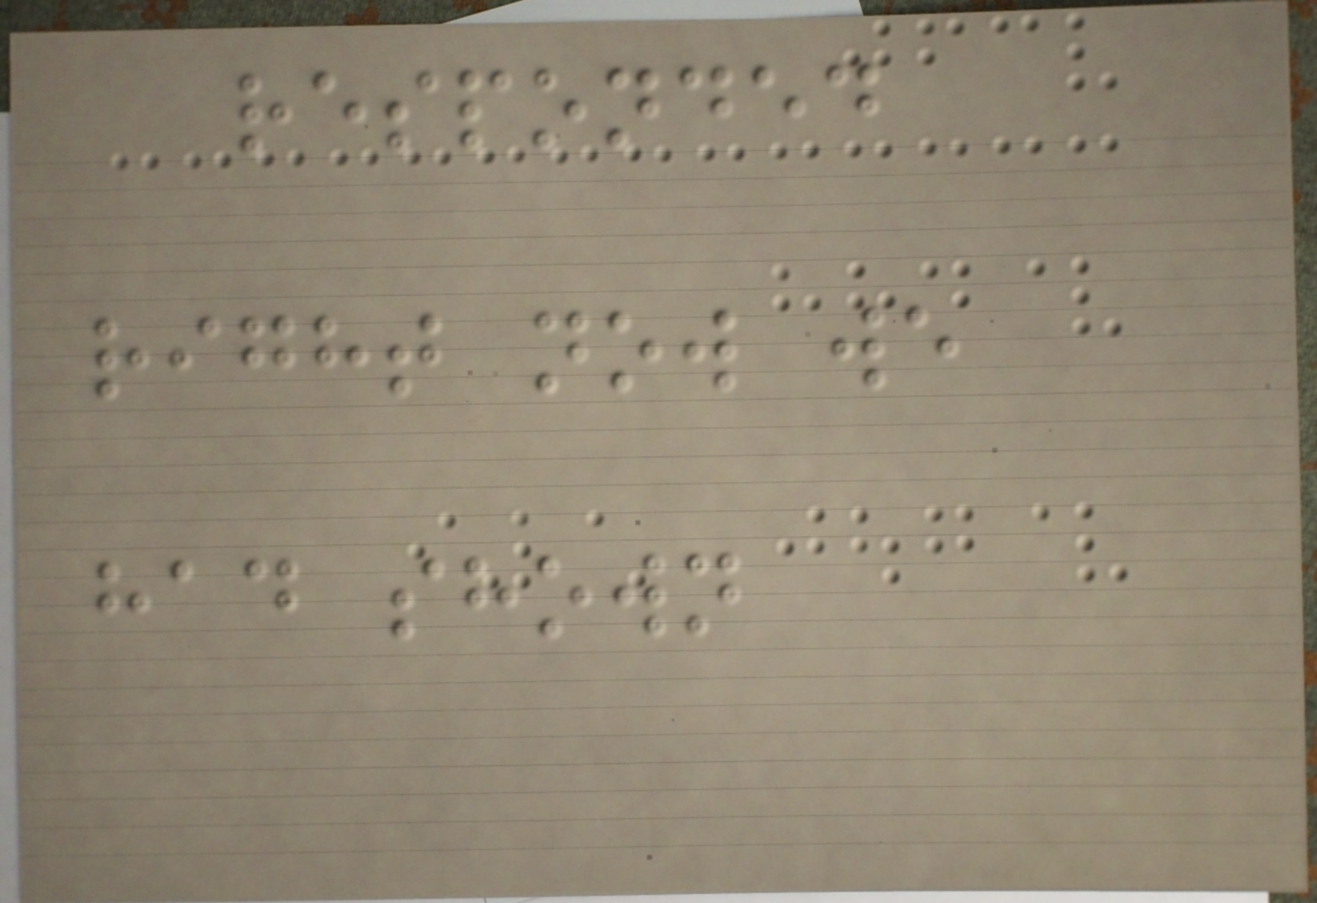responded
right now we
had shown
